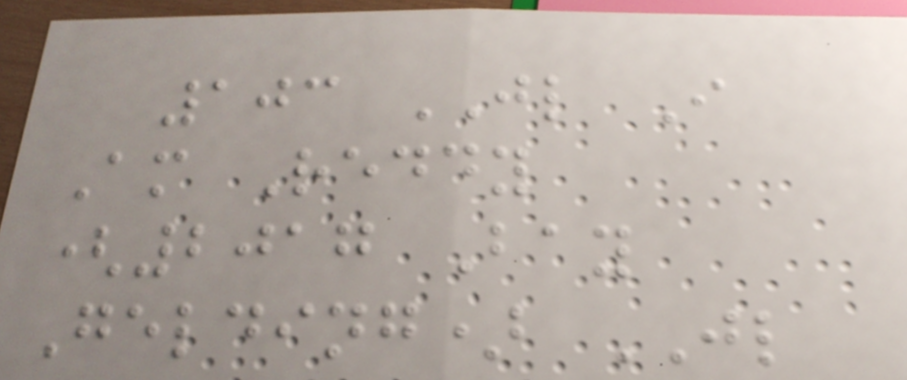103 JL I
Am Reddy
(2017 Bay
Gelding) JL
